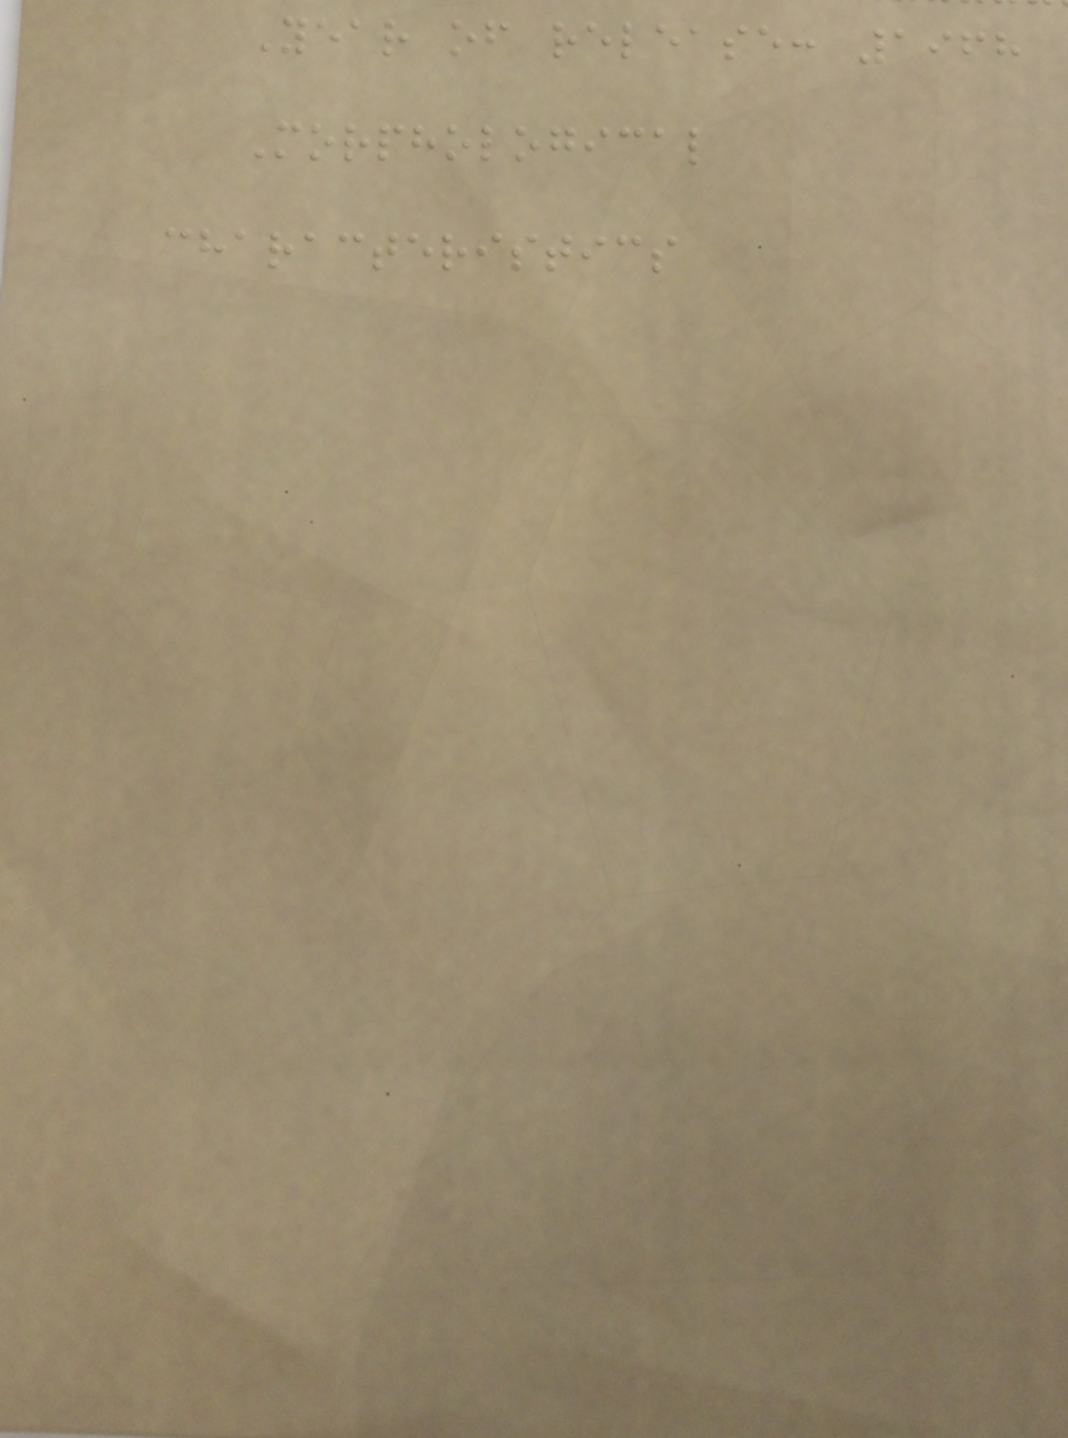Year of release: 1968
Morphological
characteristics
